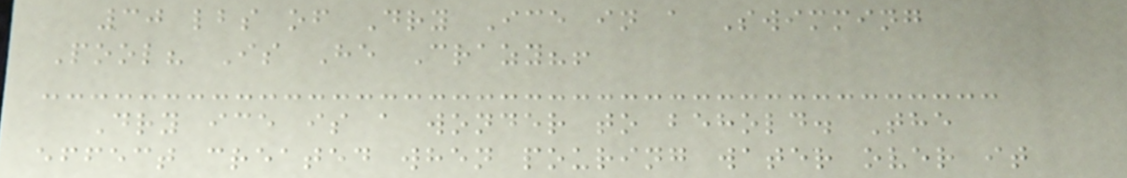30 lbs of Dry Ice in a Swimming
Pool? Is He Crazy?!
Dry ice is a wonder to behold. The
effect created when pouring water over it
